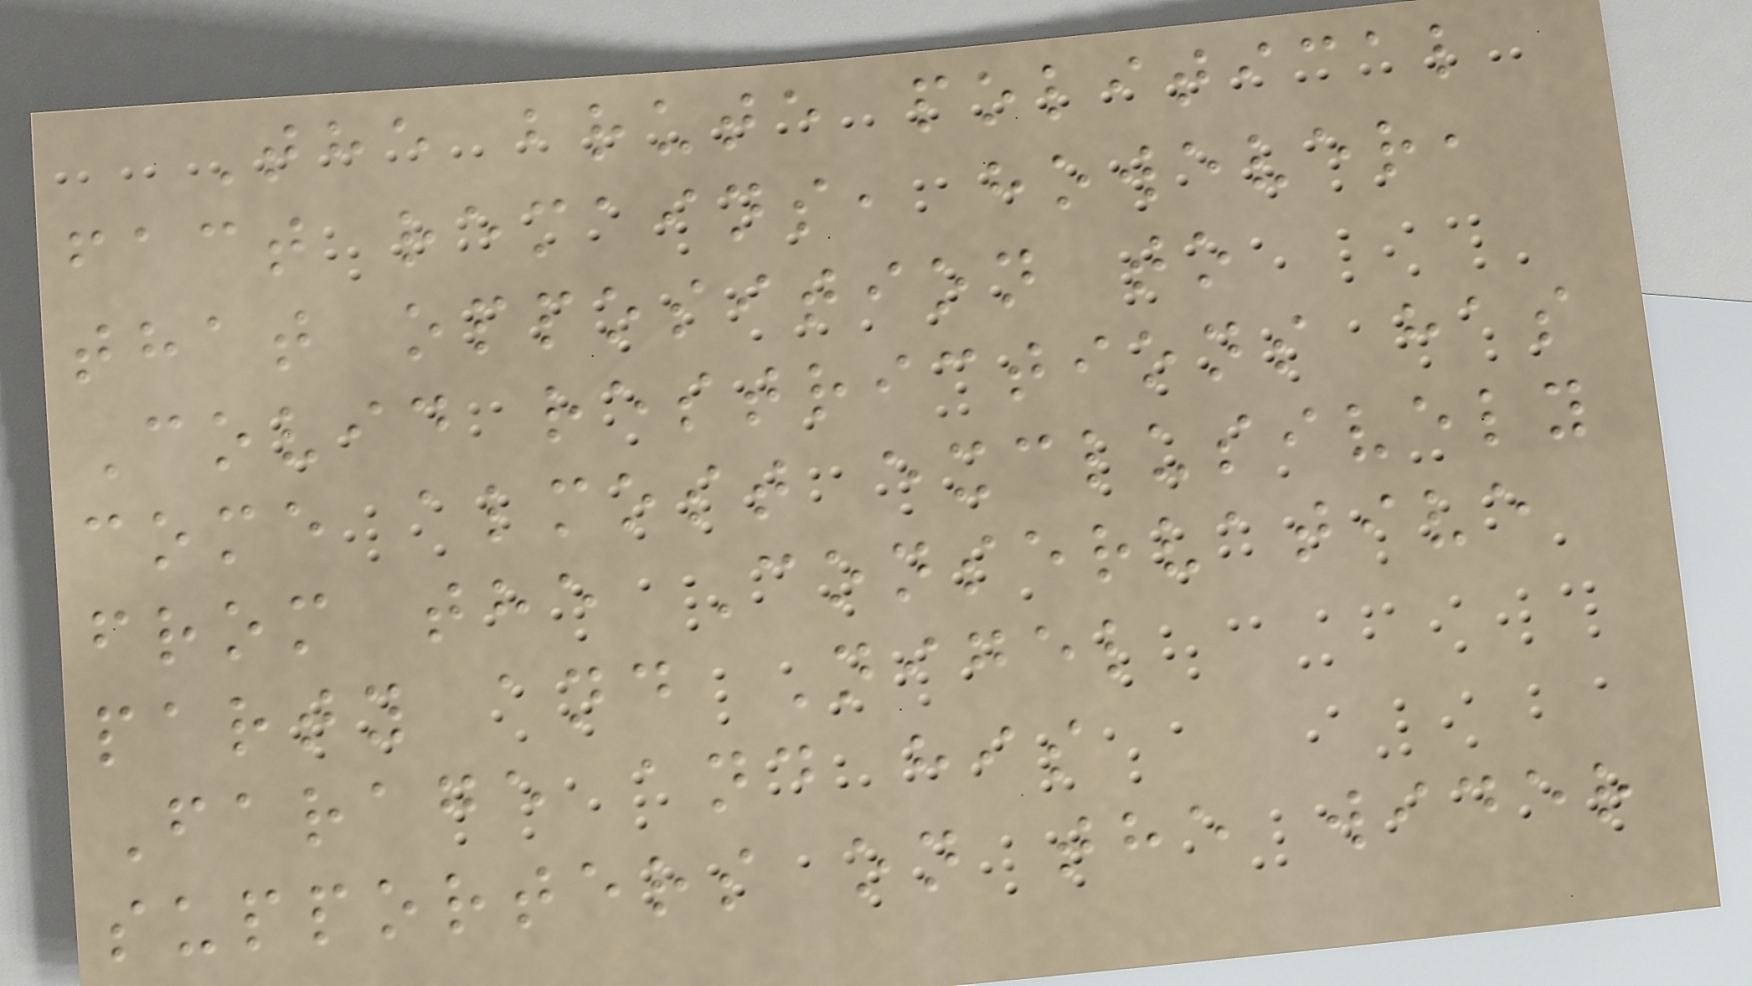The brute political
fact remains, however,
that opposition to
Covid restrictions has
come almost exclusively
from the Conservative
party and Nigel
Farage and his
supporters on the wider
